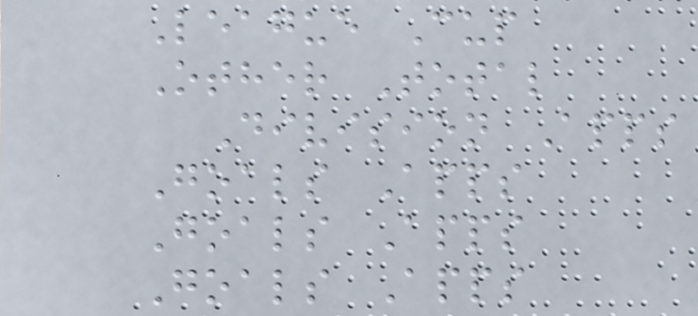League Cup
Other Total
Division Apps
Goals Apps
Goals Apps
Goals Apps
